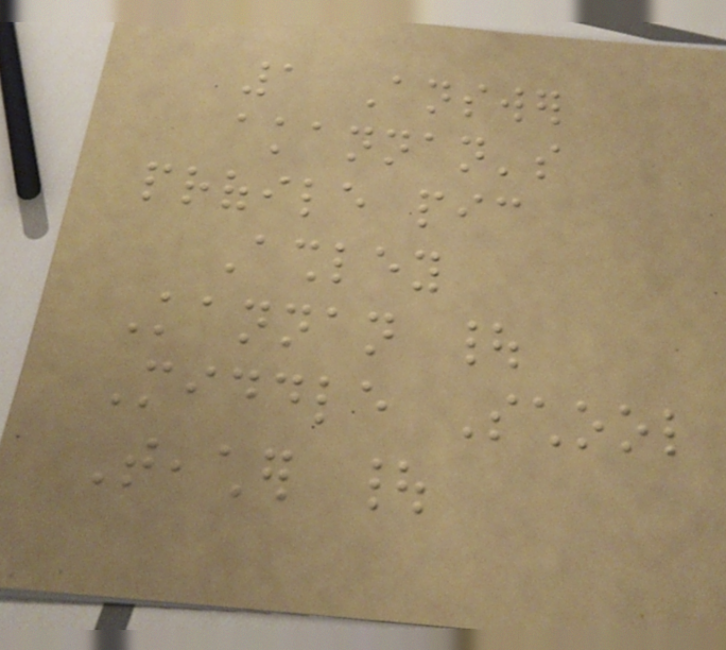1 Answer
akannan's
profile pic
Ashley
Kannan |
Middle School
Teacher |
